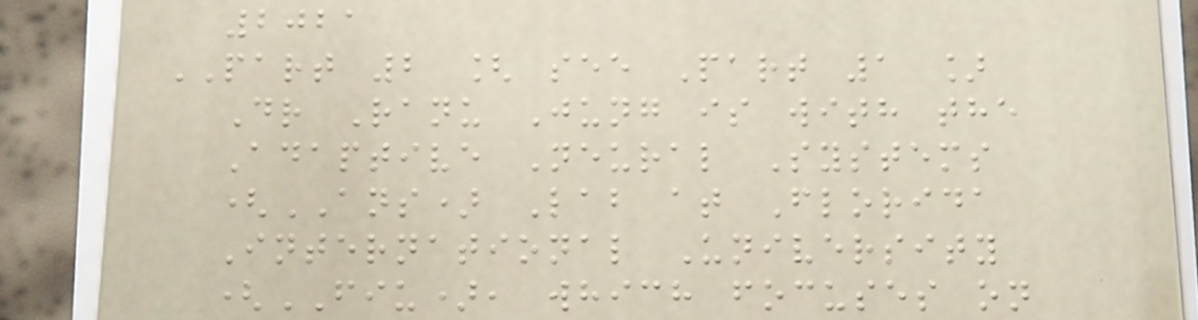2021
PART 2 [ see Part 1 ]
Dr Ranu Jung is with the
Adaptive Neural Systems
(ANS) Lab at Florida
International University
(FIU), which focuses on
